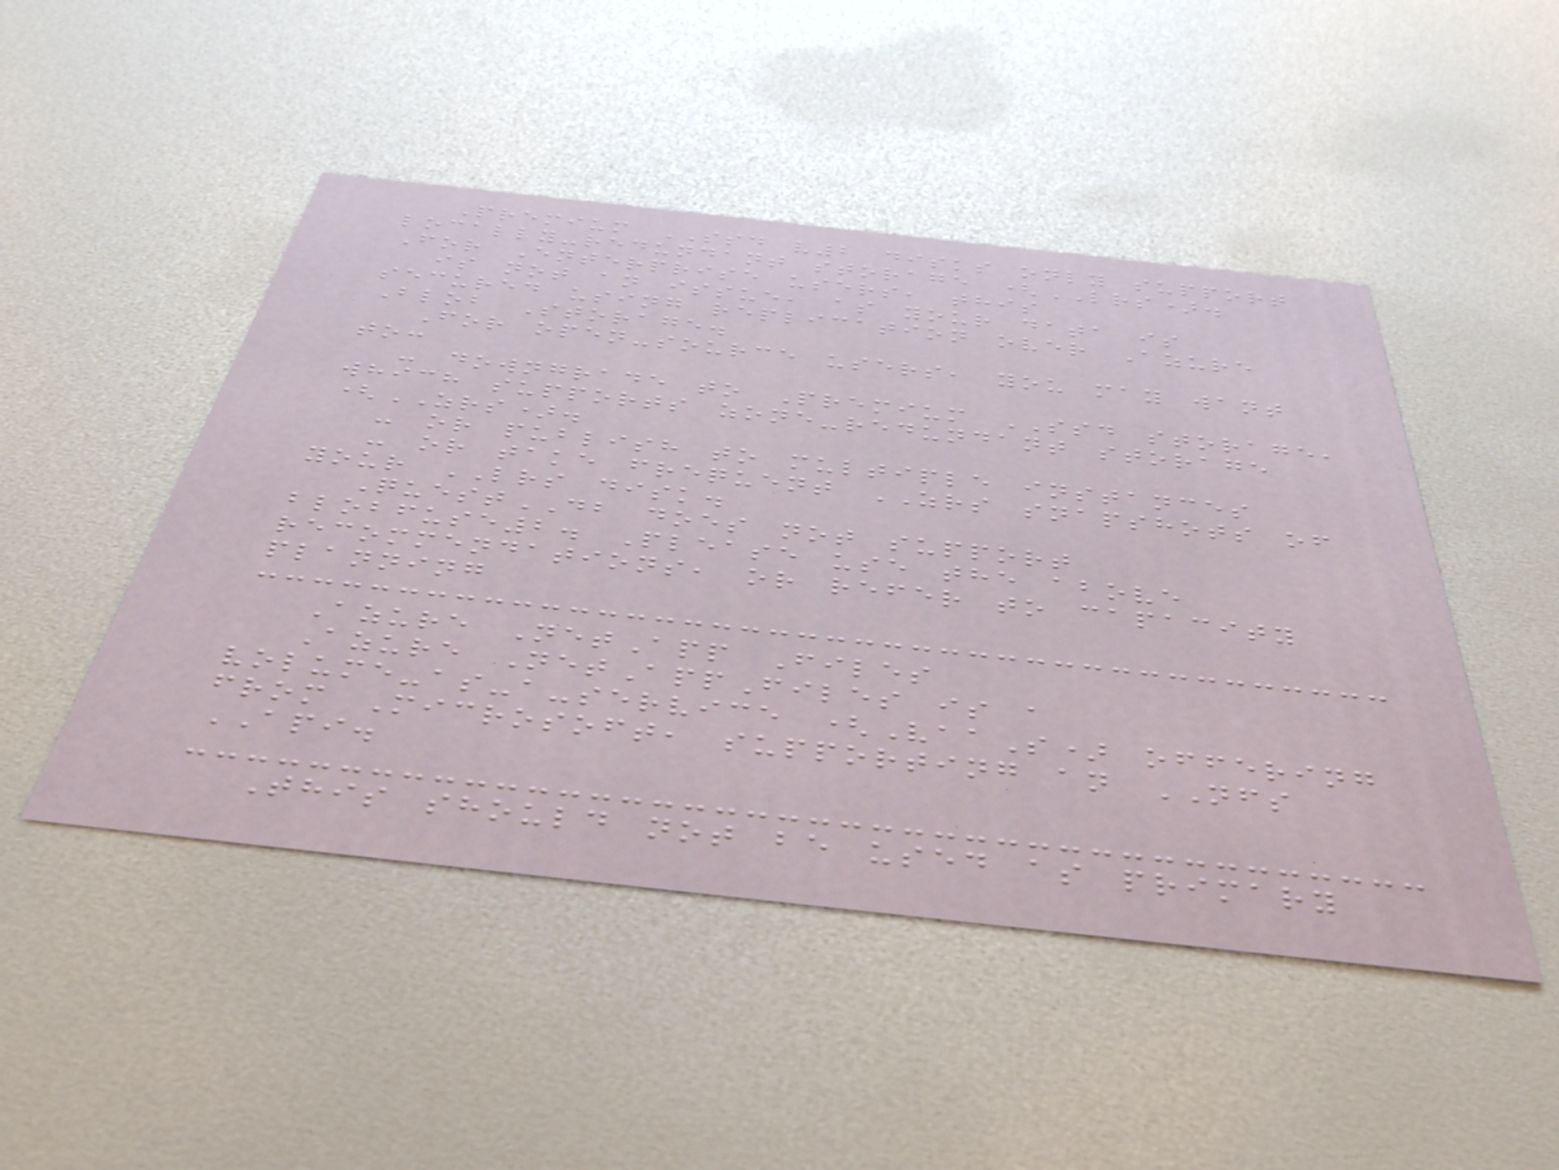Premium SSD v2 disks only support
locally-redundant storage (LRS).
For Enterprise users, this
is not an issue, as your data is
secured using replication over Azure
Blob Storage.
For open-source users, you may want
to:
- downgrade to Premium SSD storage,
which supports zone-redundant storage
(ZRS).
- or publish to multiple instances
- or take frequent ZRS snapshots of
your LRS disk.
QuestDB does not support
blobfuse2. Please use the above
recommendations, or refer to capacity
planning
Azure NetApp Files
Azure NetAppFiles is a
volume-as-a-service (VaaS) offering
from Microsoft, supporting an NFS
API.
This should not be used as primary
